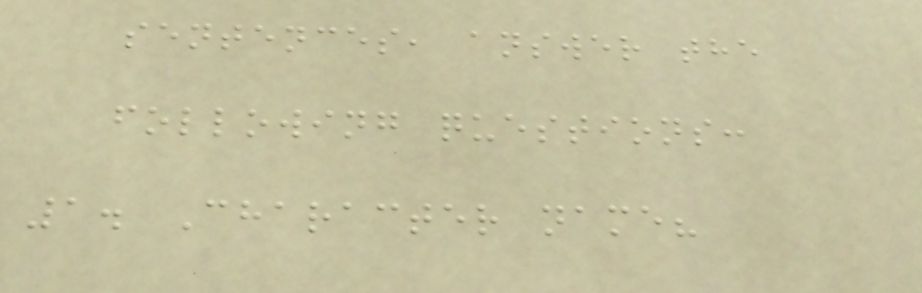sentences, answer the
following questions:
1. Character name?
